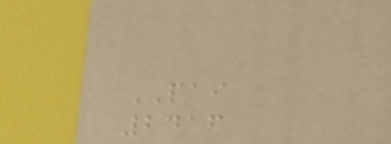PAI
2416
